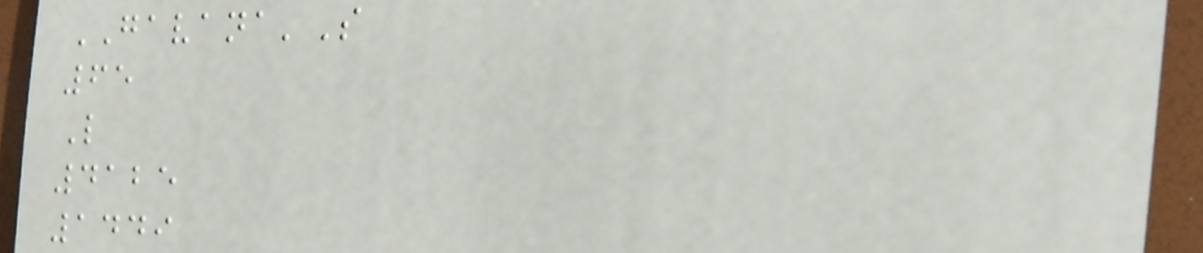GAVANA'S
65
L
4125
1449
